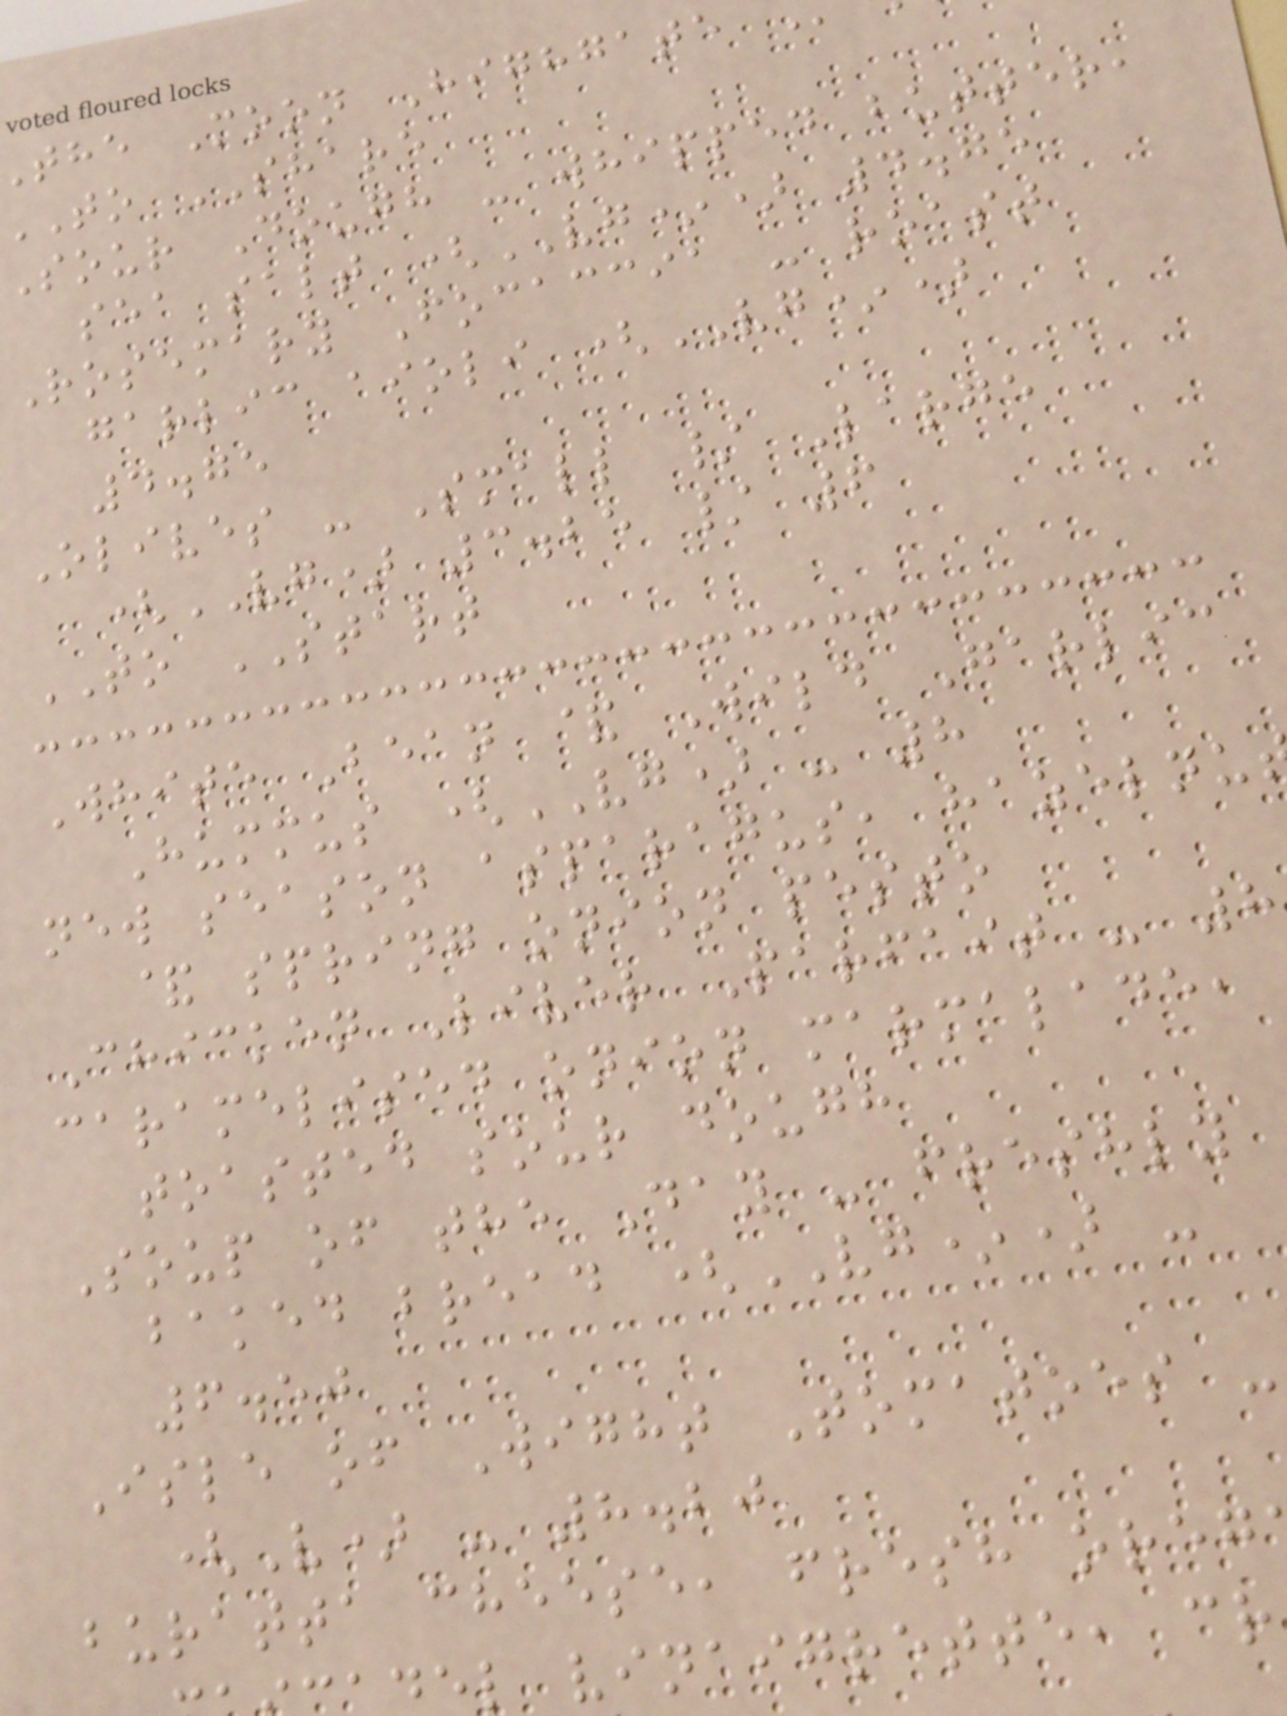the Moon Highgate
to SHARE
Sour Dough - whipped butter,
sea salt (VG*) 4.75
Rosemary Focaccia - roast
garlic aioli (VG*)
4.75
Olives - Small / Large
(VG) 3.25 / 6
TO START
White Bean & Wild Garlic
Hummus (VG) - 8
new season asparagus, hazelnu
& spring onion pesto
Chicken Liver Parfait - 8
caramelised onion marmalade,
toasted sour dough
Soup of the Day - freshly
baked bread (VG*) -
6.50
Isle of Wight Tomatoes -
(V) - 8.20
buratta cheese, fresh oreg
el vinaigrette, cr
